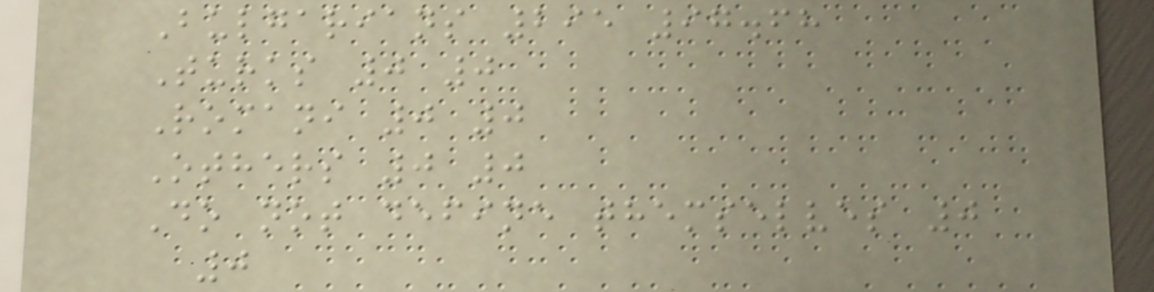Bulgarians 295 97.68
Turks 0 0
Romani 0 0
Others 0 0
Do not define themselves 0
0
